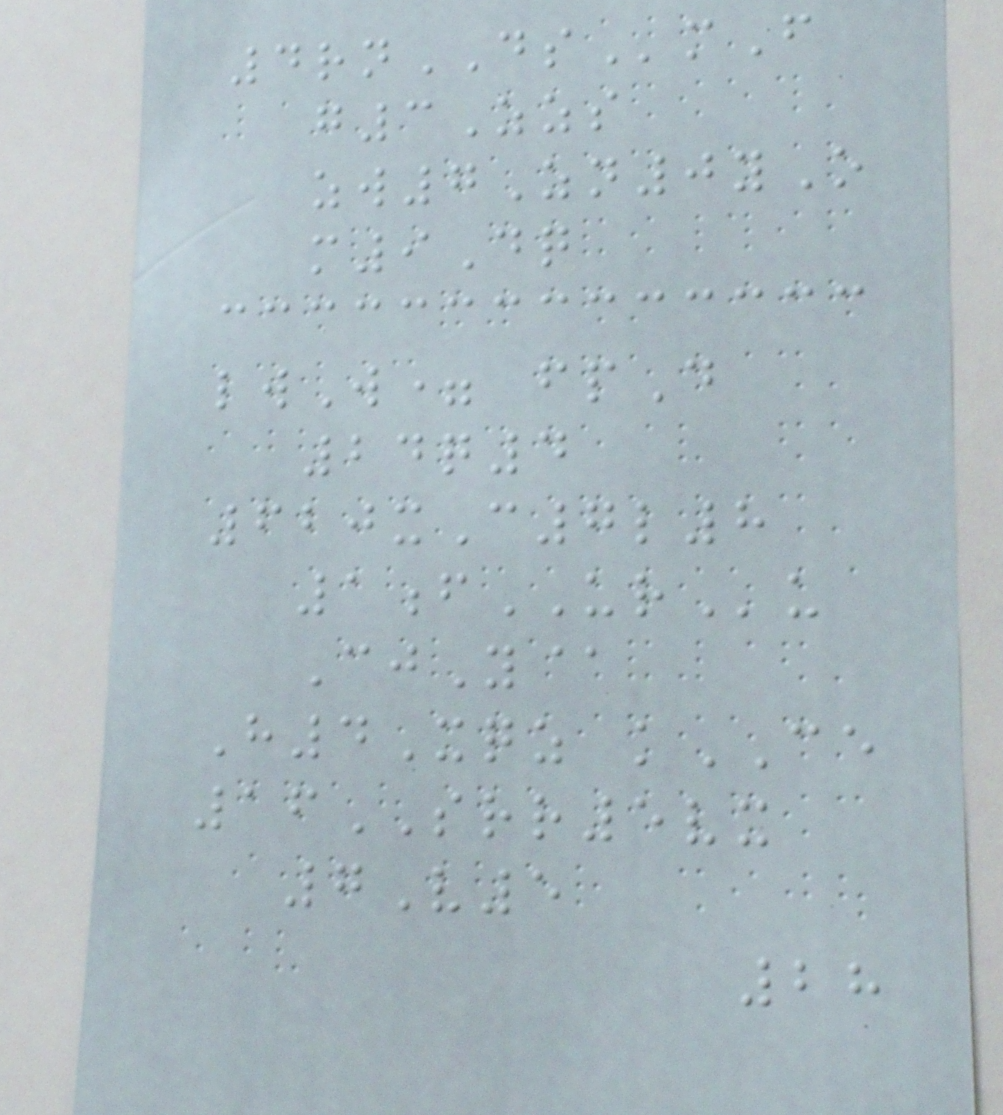4rnDSmF
g3Zzs
zw7Zn0yO
m9Dq
lwW= fpD
24q4
620xC7l8
1fURu
CjY@
H4Xqz kCE
16SRR5vx
7V5
28
